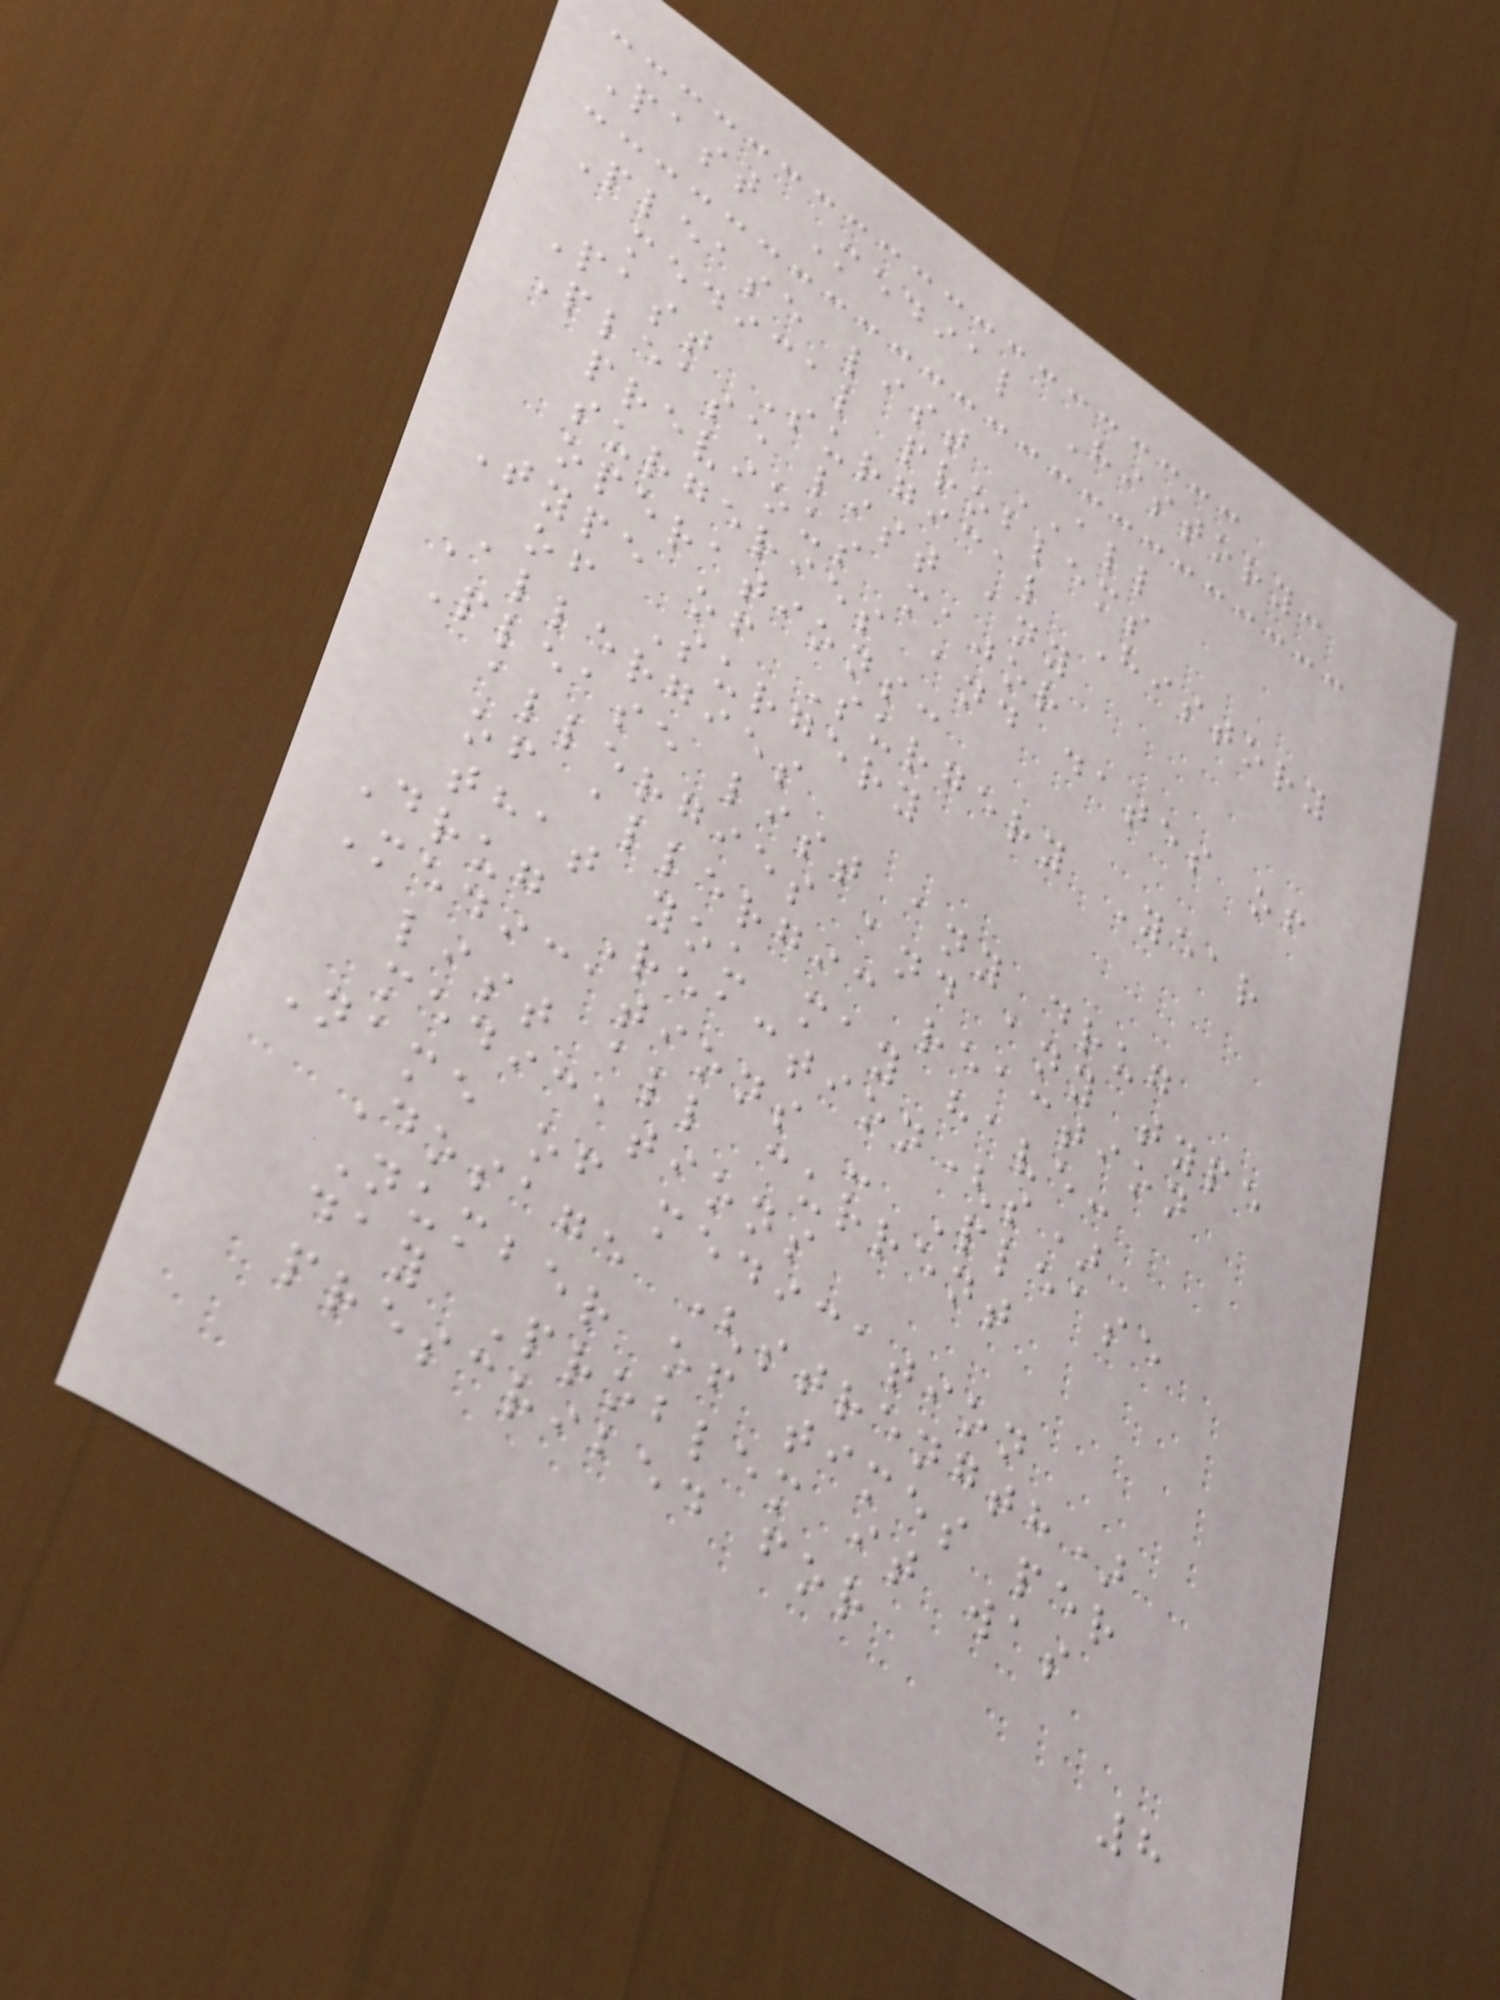Past Medial History:
Please list ALL
medical problems
Past Surgical History
Please list any
previous major
surgeries and dates of
operations:
Type of Surgery Year
of Surgery
Allergies
Please list any drug
allergies and any type
of allergic reaction
that you may have:
Drug Reaction(s)
Medications - Please
list all current
medications
Name of medication
Dosage (strength)
Number of times per
day Problem it was
prescribed for
8
